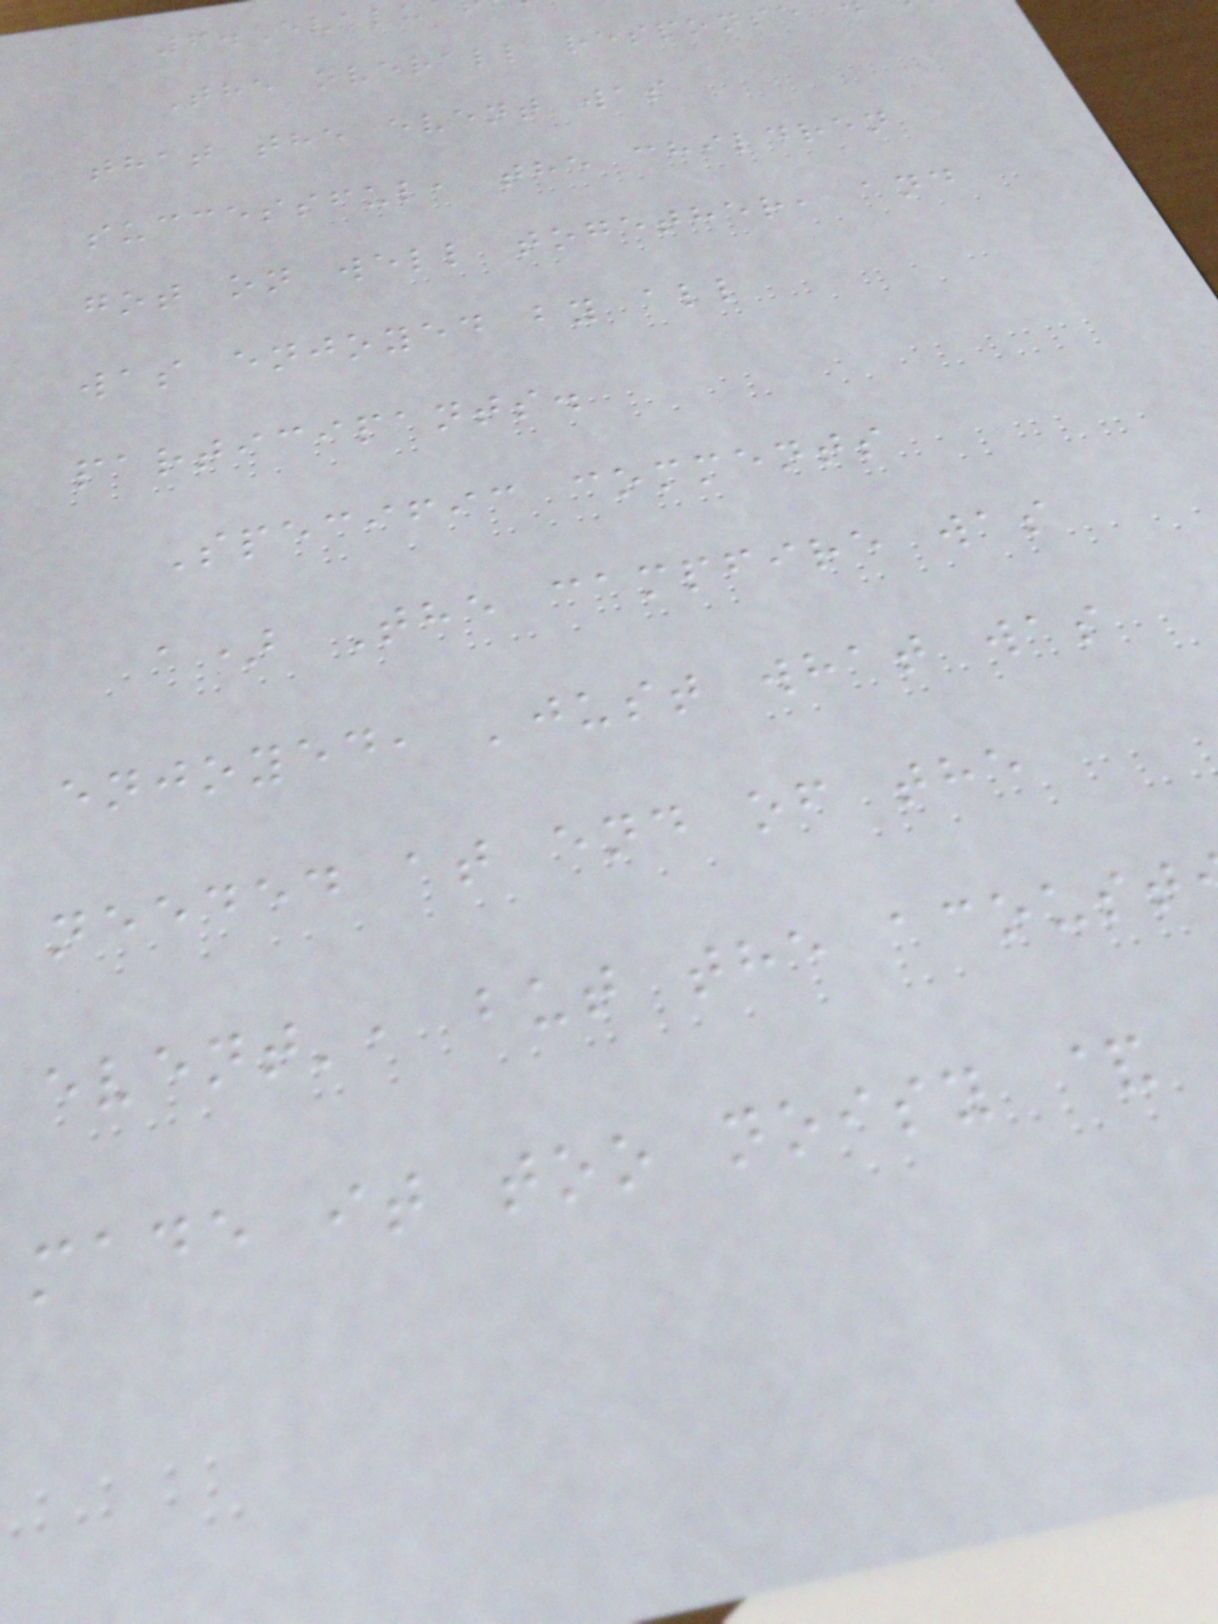6.Evalu
The overall response
that the event was
successful, the children
got on well together, and
was enjoyed by all
participants.
Specific comments
a) The campfire was
enjoyed, 'just what was
needed at end of the
event', but the acoust
made it too noisy &
